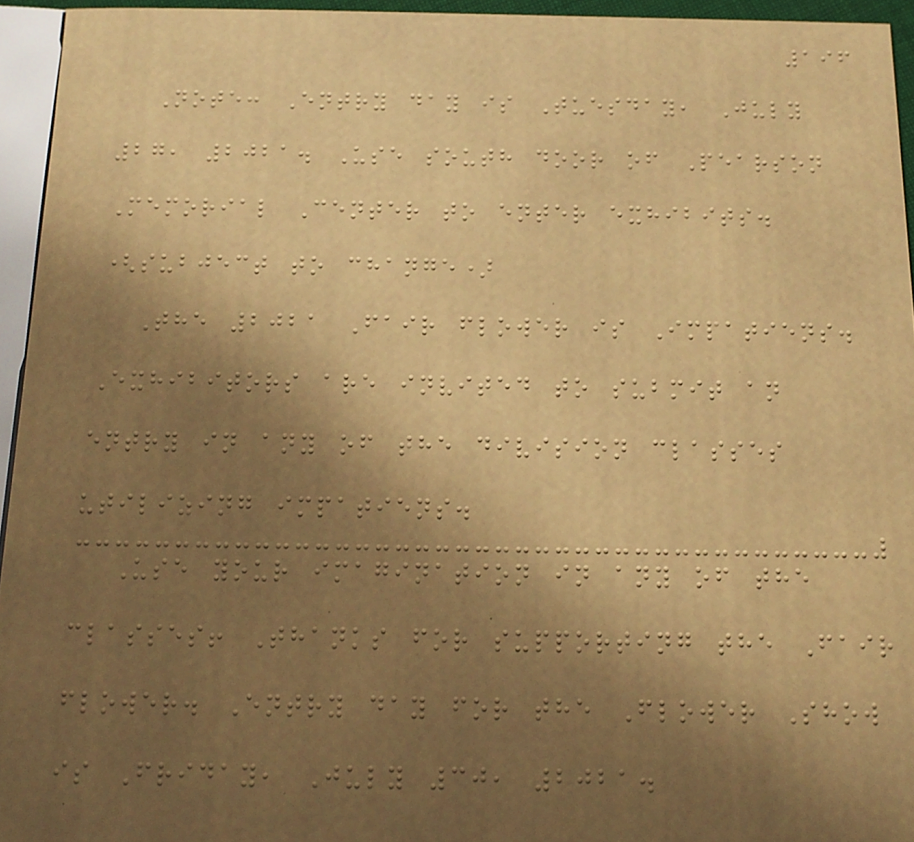196
Note: Entry day is Tuesday, July
27, 2021. Use south door of Pearson
Memorial Center to enter exhibits.
(subject to change)
The 2021 Fair flower is Impatiens.
Exhibitors are invited to submit an
entry in any of the division classes
utilizing impatiens.
Use your imagination in any of the
classes! Thanks for supporting the Fair
flower. Entry day for the Flower Show
is Friday, July 30, 2021.
